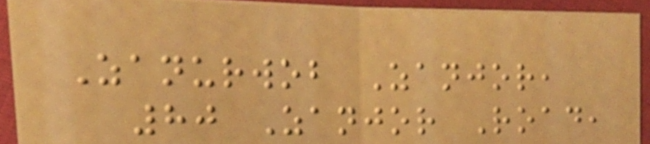Zanurwob Zanjor,
80 Zanjor Road,
